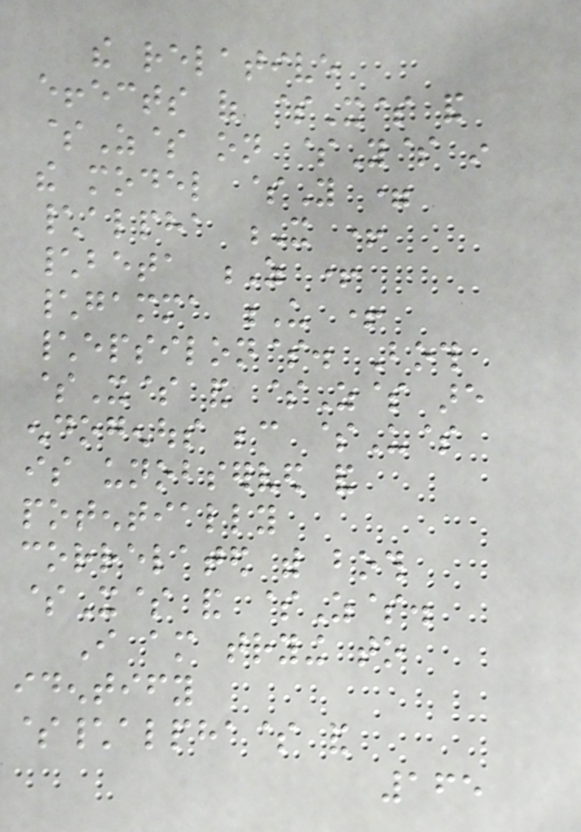the relative
effects of $X$ and
$Z$ on $Y$ in
the model $Y =
\alpha X +
\beta Z +
\gamma U +
\epsilon$. Both
$X$ and $Z$ are
endogenous because $U$
is unobserved and
potentially
correlated with both
$X$ and $Z$.
I am trying to
identify
$\alpha$ and
165
